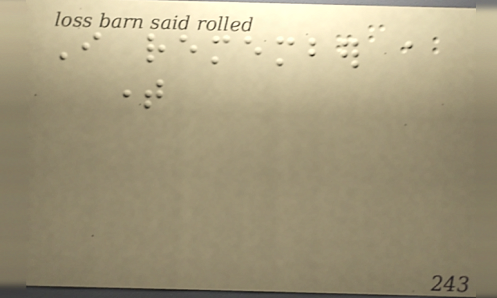I remember a
time
